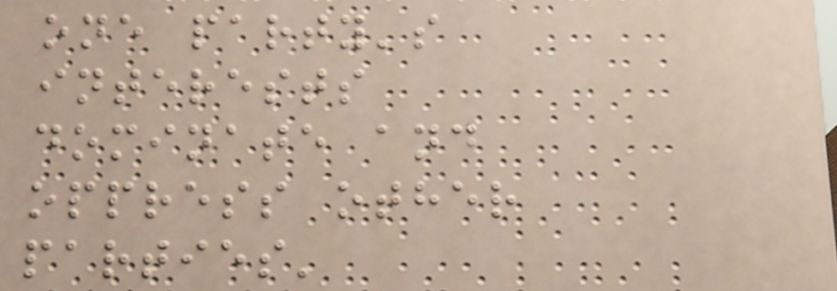one party's
interests
dominate and
oppress other
parties'
